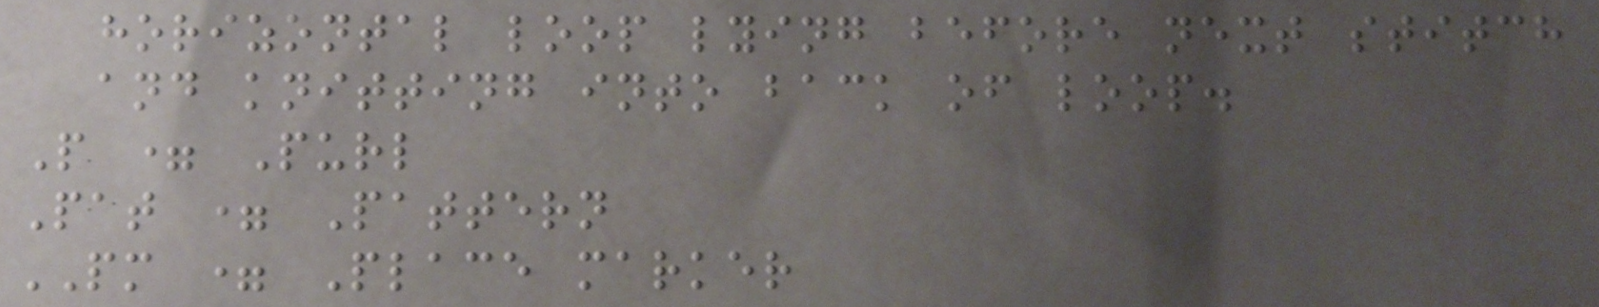horizontal loop lying before next stitch
and knitting into back of loop.
P = Purl
Pat = Pattern
PM = Place marker
